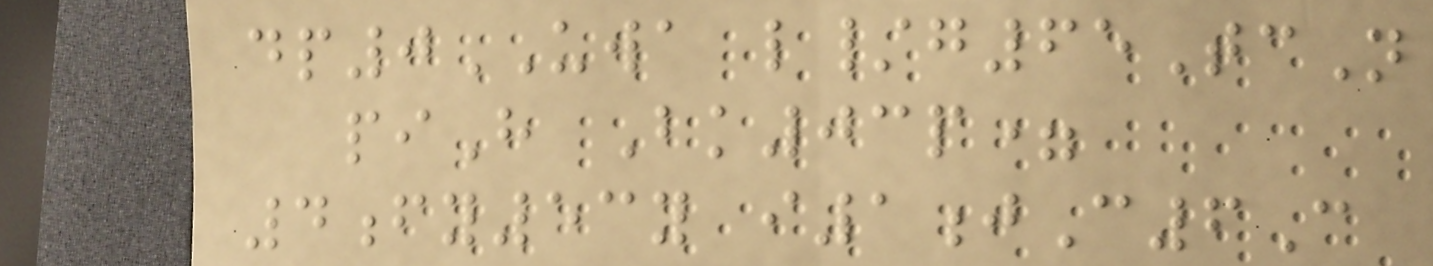dp0UWA l/g65TcN
piH Bk03p=
4fy53y i1jC6C
